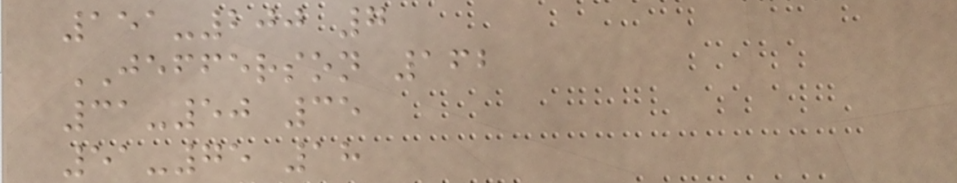151-200 7
JEFFERSON 162
31-50 35
51-75 18
